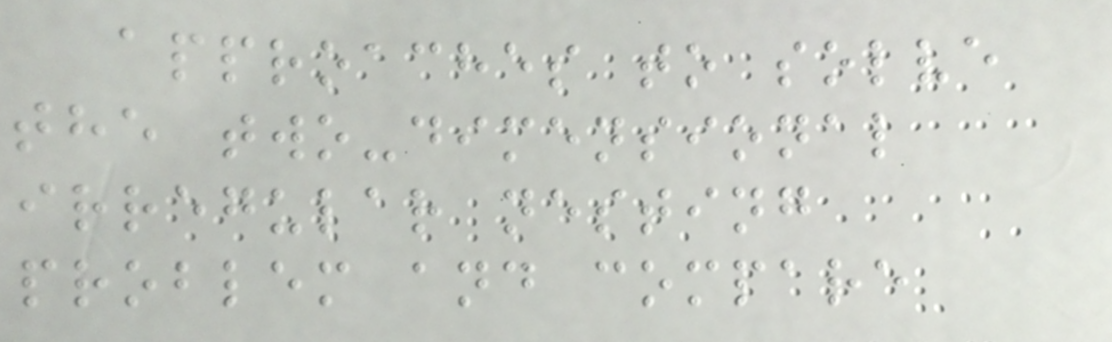approaches to solve
the two-dimensional
irregular nesting
problem and compare
